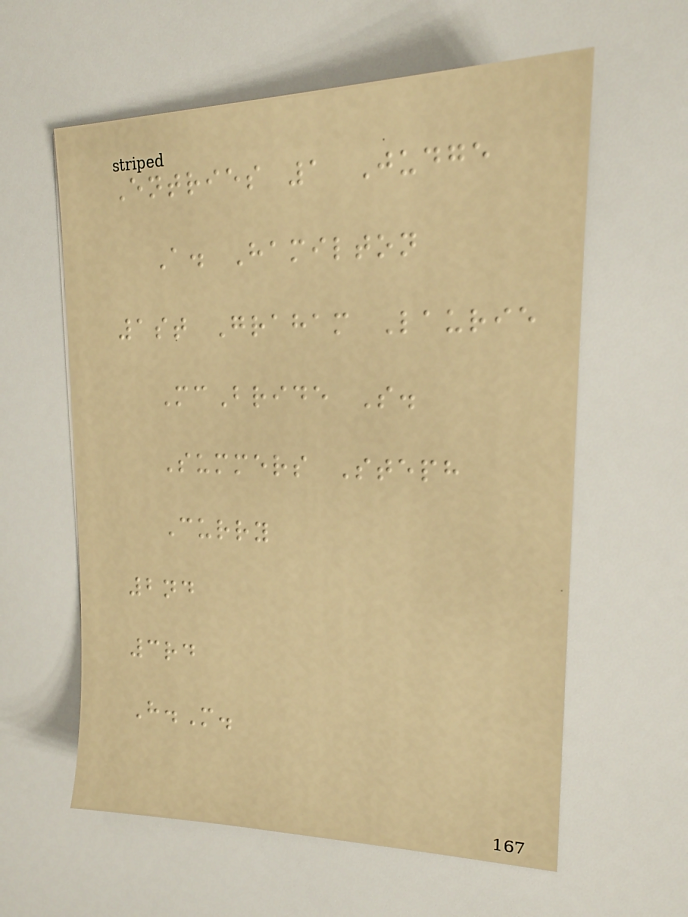Entries 1 Judge
A. Hamilton
1st Graham Laurie
McBride S.
Summers Steph
Curry
2nd
3rd
H.M.
